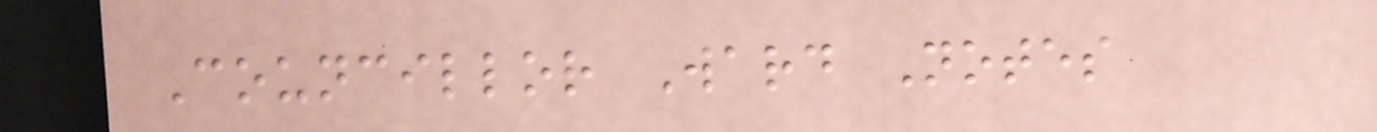Councillor Ward Notes
